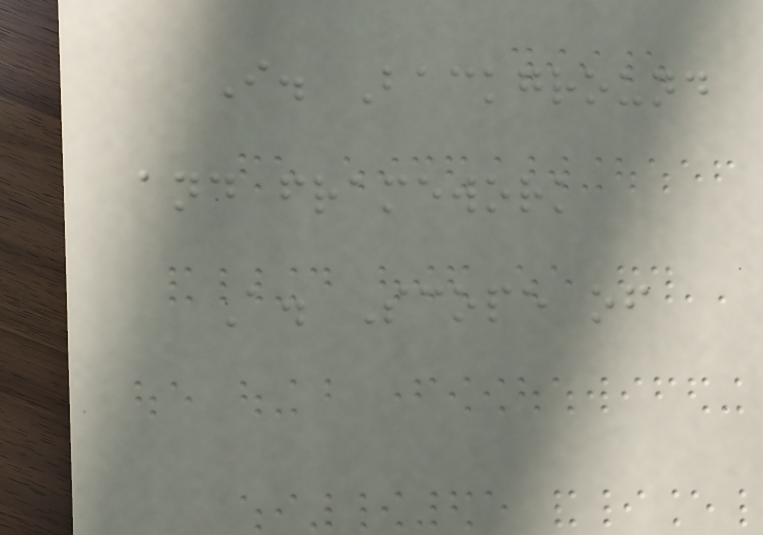I. Background
and framework
A. Scope of
